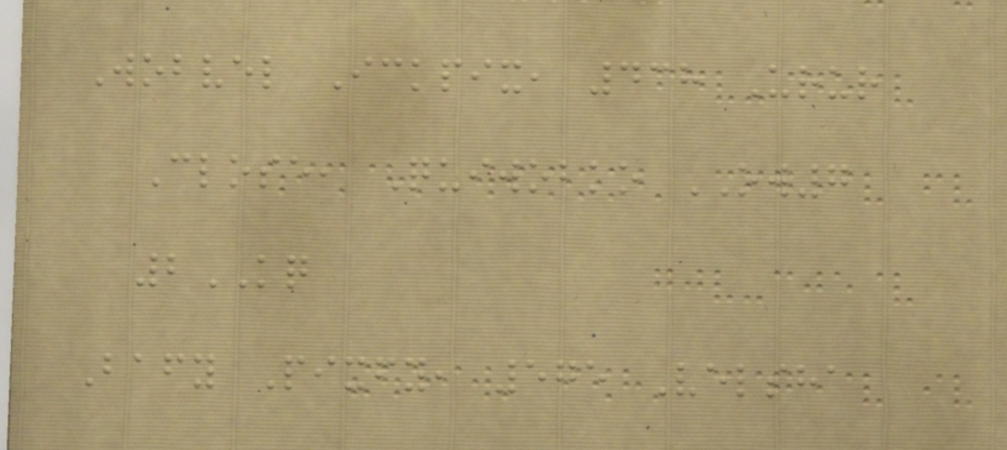Wobvel Ickpix, 438 Urur
Close, Quiwobko OW7
2KQ
Bafy Pixfy, 575 Velsha
